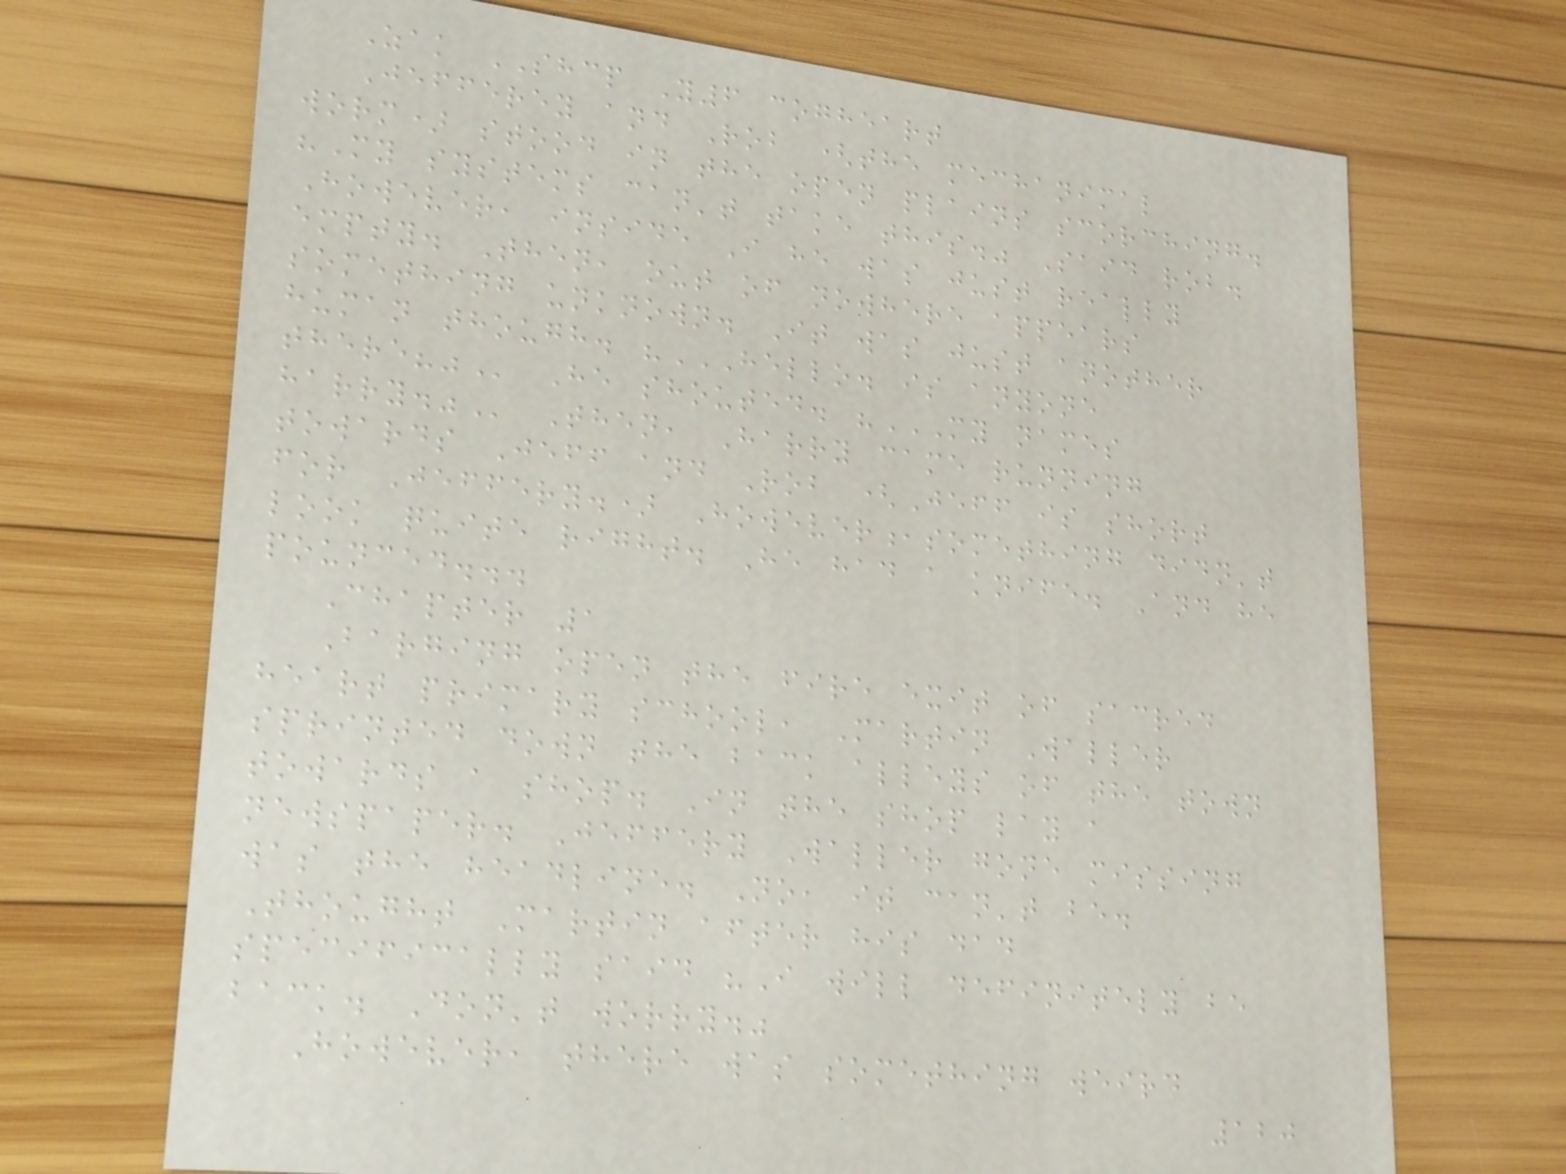Zak SHCP Y6 cogheart
Jefferey and Rob (the mechanimal
worm) stood in the open plains scorching.
"My systems can't take this." Said rob.
However, inside I he was just really
empty. Then, out of nowhere appears
something unknown. It was just another
human though. "HELLO. IS ANYONE
THERE?" He shouted. "MY NAMES
HARRY." Then, Harry came running
towards Jeff and Rob (Jeff is short
for Jeffery.) However,something didn't
look quite right. He had a knife. And he
pounced...
Chapter 1
Barging open the fire exit of sacred
heart primary school, Martin Waller
sprinted down the back alleys of the town
towards a shop. In the shop lay a
newspaper. Jeffery Waller gone missing
was the headline. No, it can't be.
Thought Martin after his dad
specifically said "I will definitely be
back. Don't worry."
However, there was something weird
120
